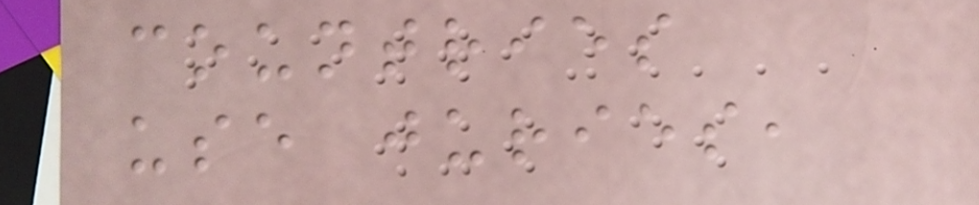countries
use juries,
